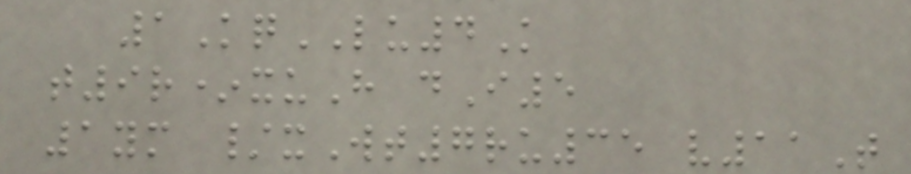1KqLU4K
t9r*xuH dI5
1ym /xWt7ru35 v11T
